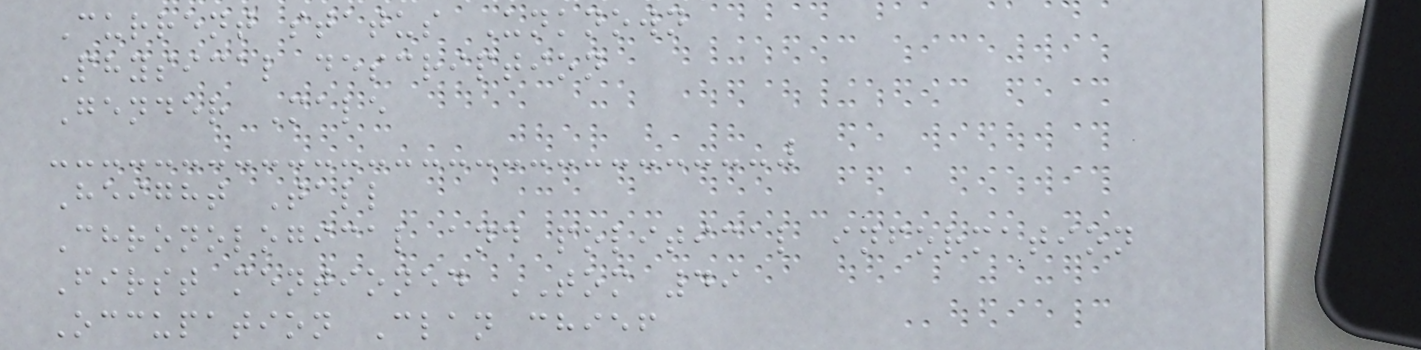Current status Unknown
Physical description
Gender Male
Height Tall
Chronological and political information
First mentioned TOM 49
Occupation Clan chief
